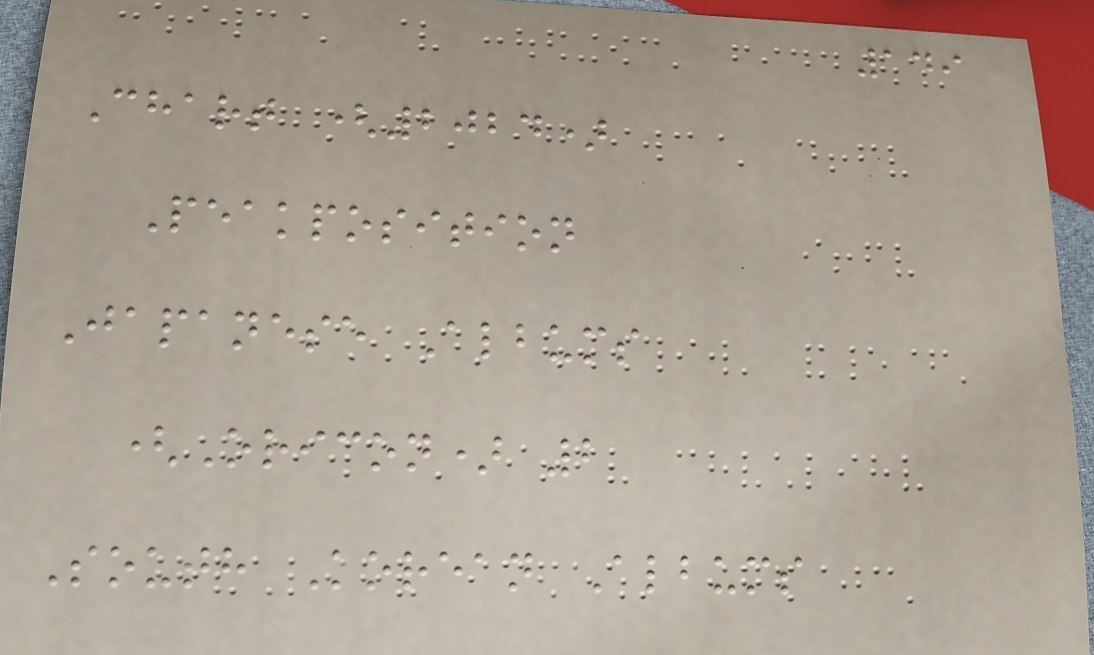149
Chart (2024)
Peakposition
Japanese Albums
(Oricon) 2
South Korean Albums
